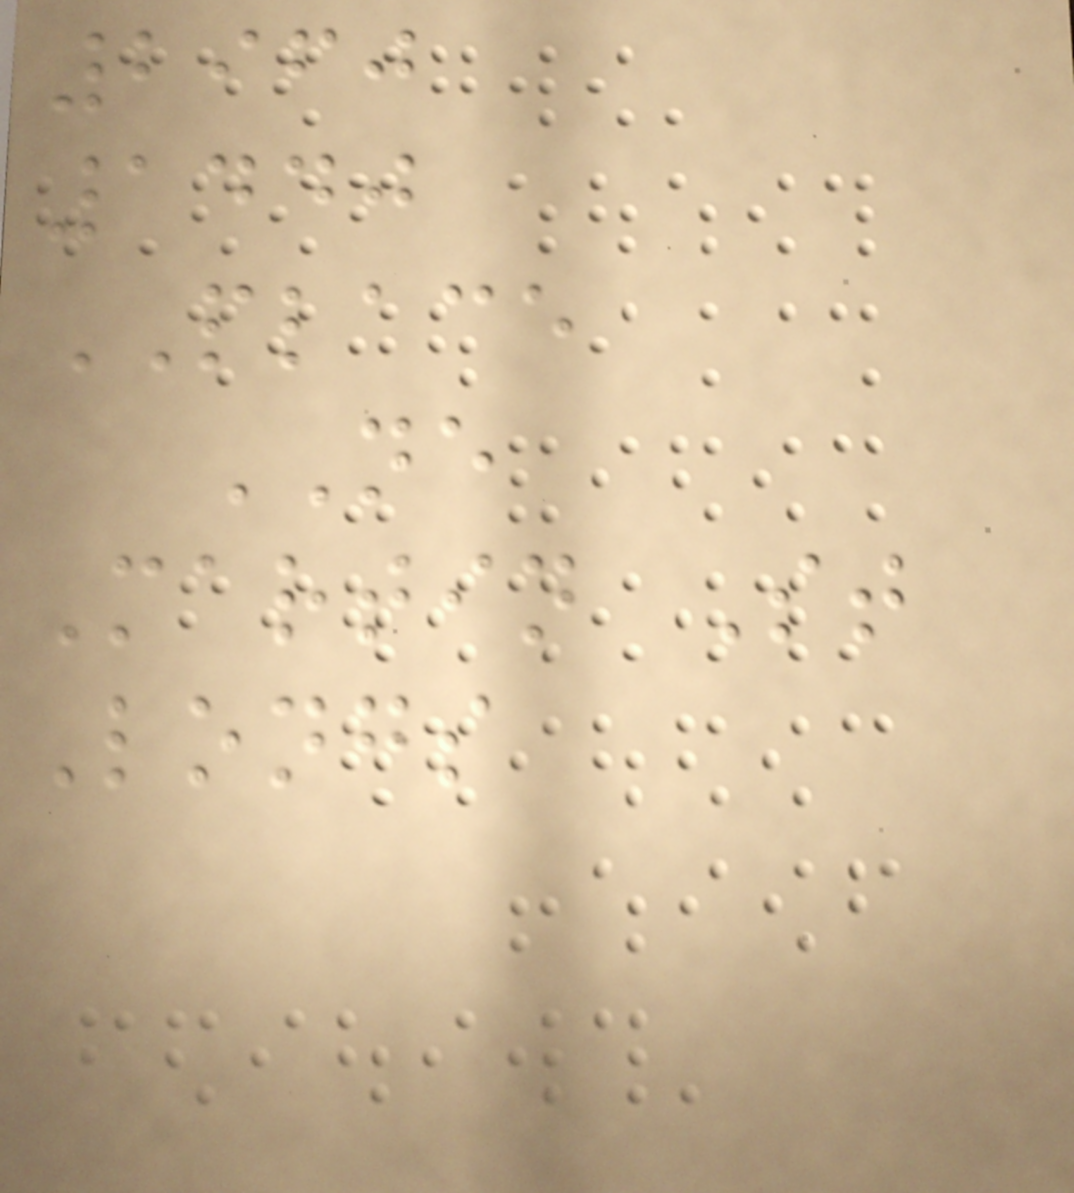2960
1440
PLACE
NE
Martin St
Longs
